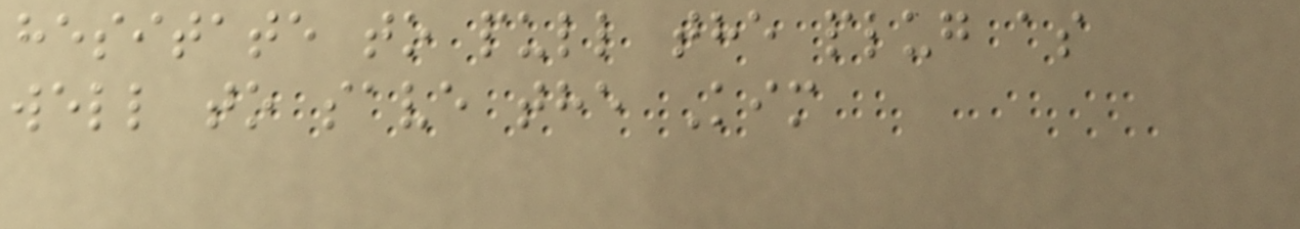hesitate to pull the plug as
well to save the Kim
